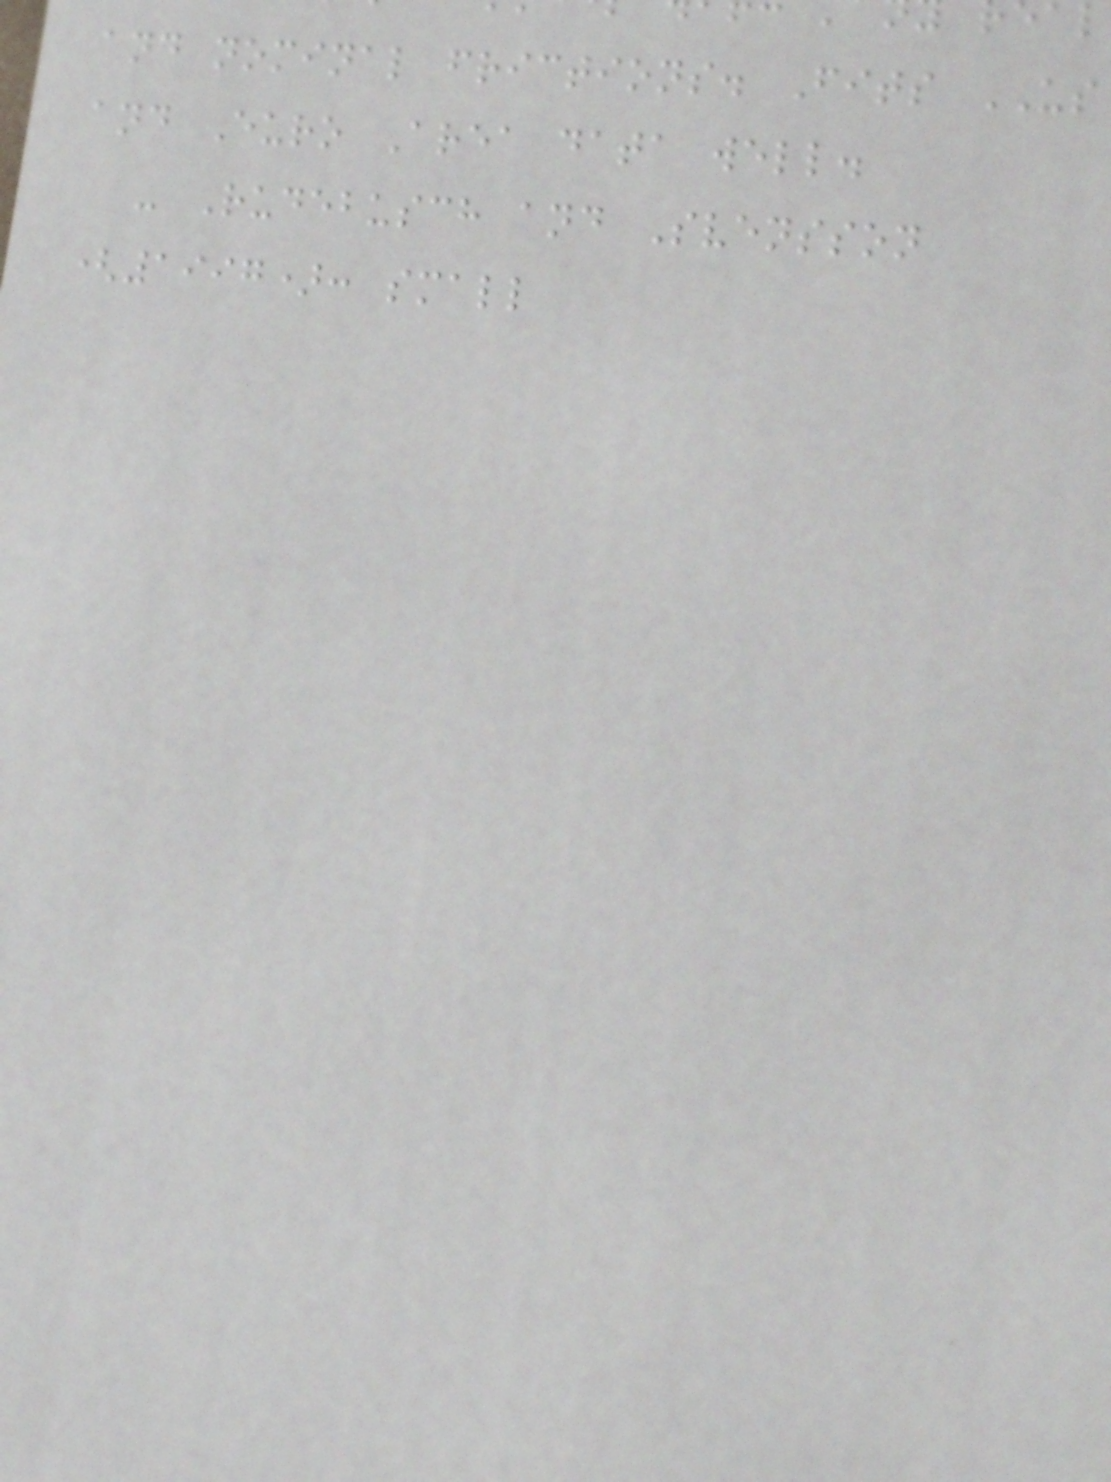and nominal frictions. Fits US
and Euro Area data well.
- Rudebusch and Svensson
(1997): small
